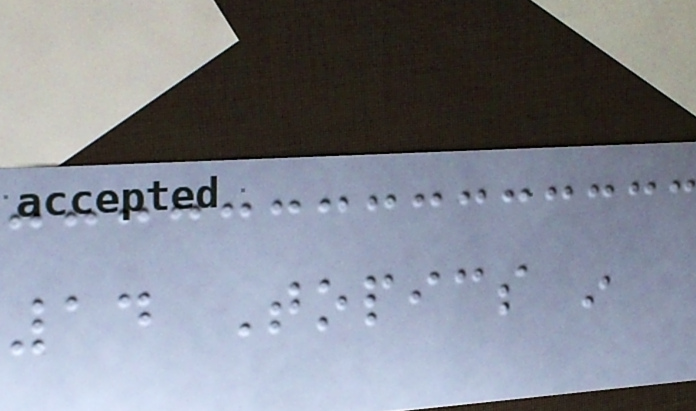14 Topics in
